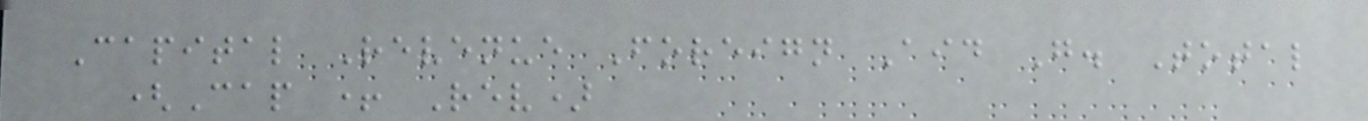Capital Revenue Foreign Aid G. Total
(Cap + Rev)
